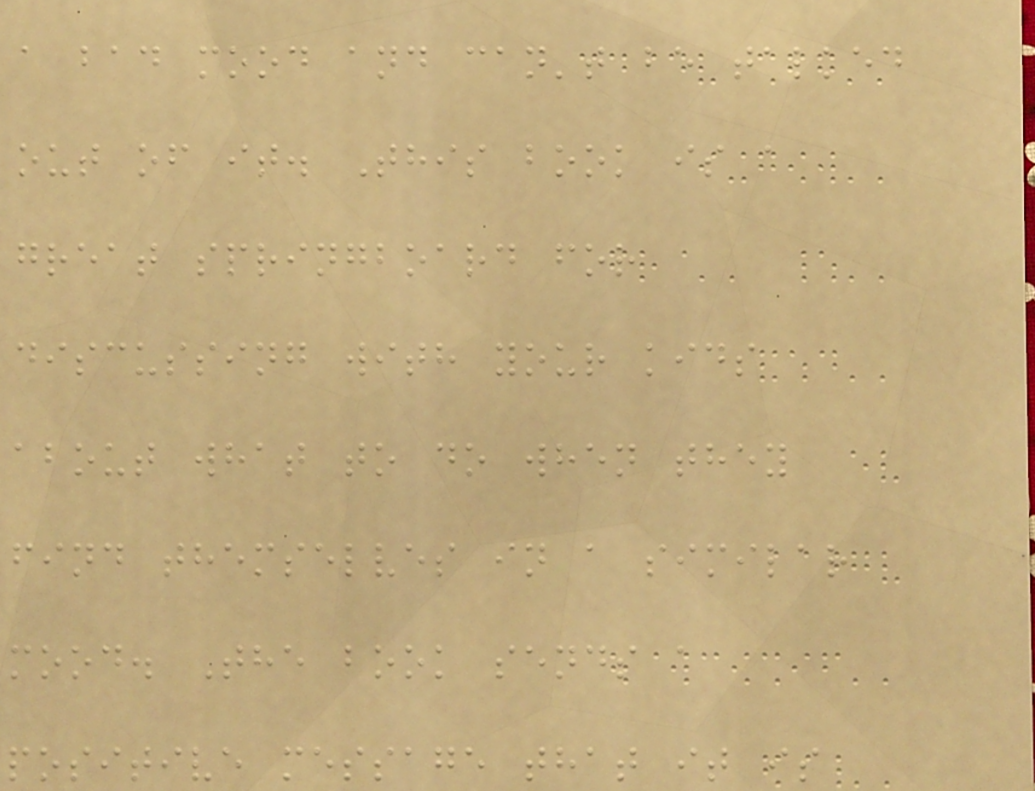a bad mood and can't be talked
out of it. This book is a
great springboard for
discussing with your kids
about what to do when they
find themselves in a similar
mood. The book sends a
positive message that it is
